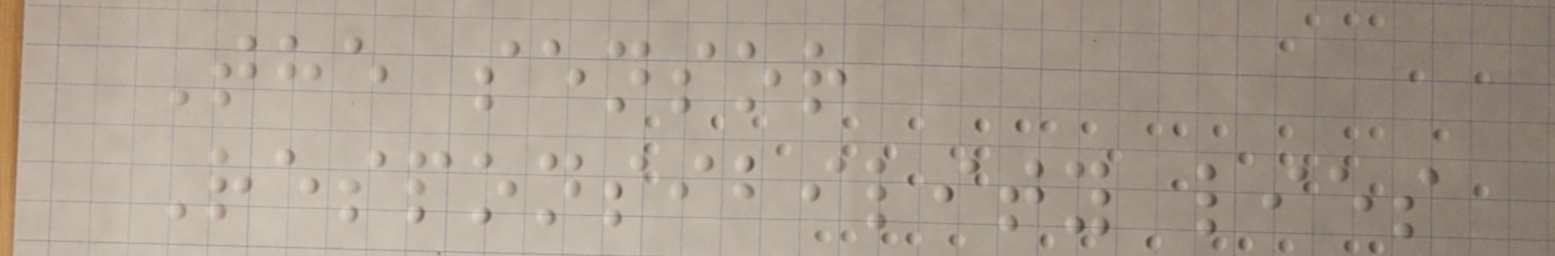The sensor
Responsibility lies
